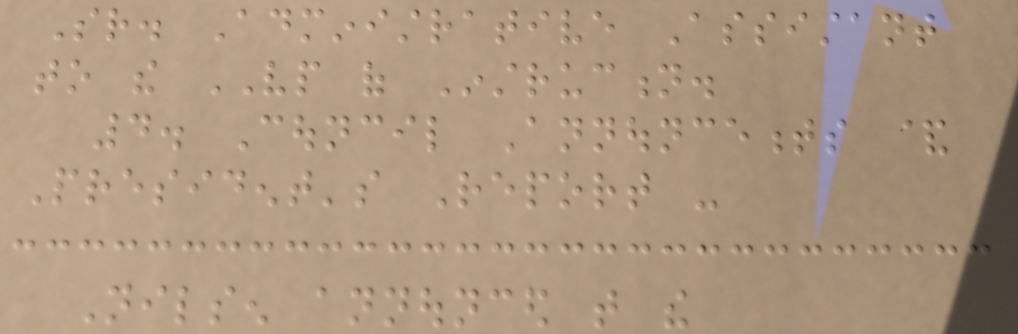Sr. Administrative Assistant
to the VP of Instruction.
4. Council Announcements &
President's Report -
Nilsen announced that the
